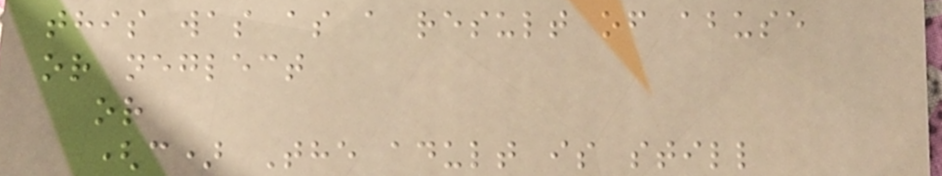this was as a result of abuse
or neglect
or
(c) The adult is still
